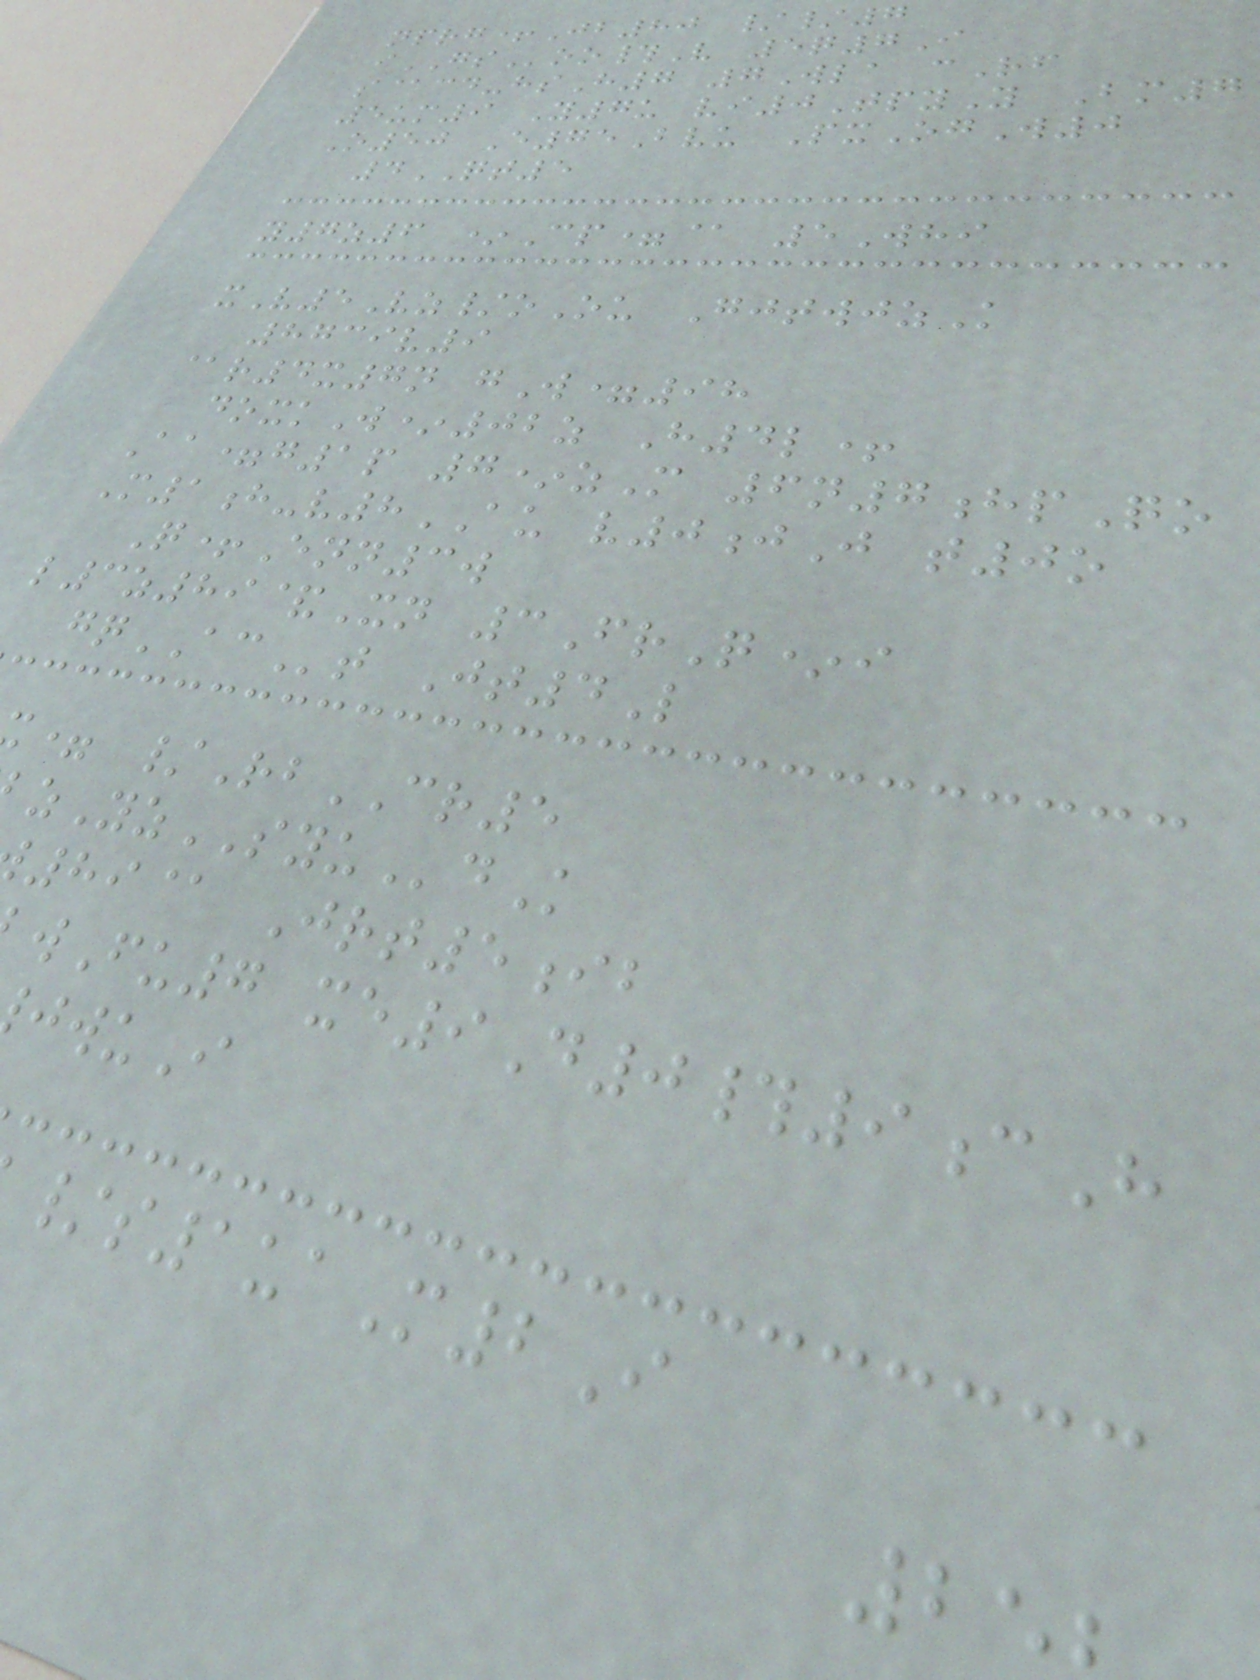nprg+Jb80 //7
iGSoo#V 5q7I
s@cd-hsH7 7Wla cRf
5um9 Y7u vi0TpyY Bm7
O50 E75Bvu PxOgW0
4QT5
y7z6 *Cp=@ 5Whi
xV5Vz/oOu GjtwjzK
8739v9
@r4x7n gW=98
doxkW*02z H4l+
Aa=g1p 7*zM 6n7hpQo
M1h-v8AU v0jJ t0o
Q+Enn3w
l3z89&Xn 3FrQ*i
gqACt Jt4L
= /RbCR5
zYzSYUdK
89@ Jrt5ib
wFu7 xe9D0#9cH
wuI
/s1uaM2I
